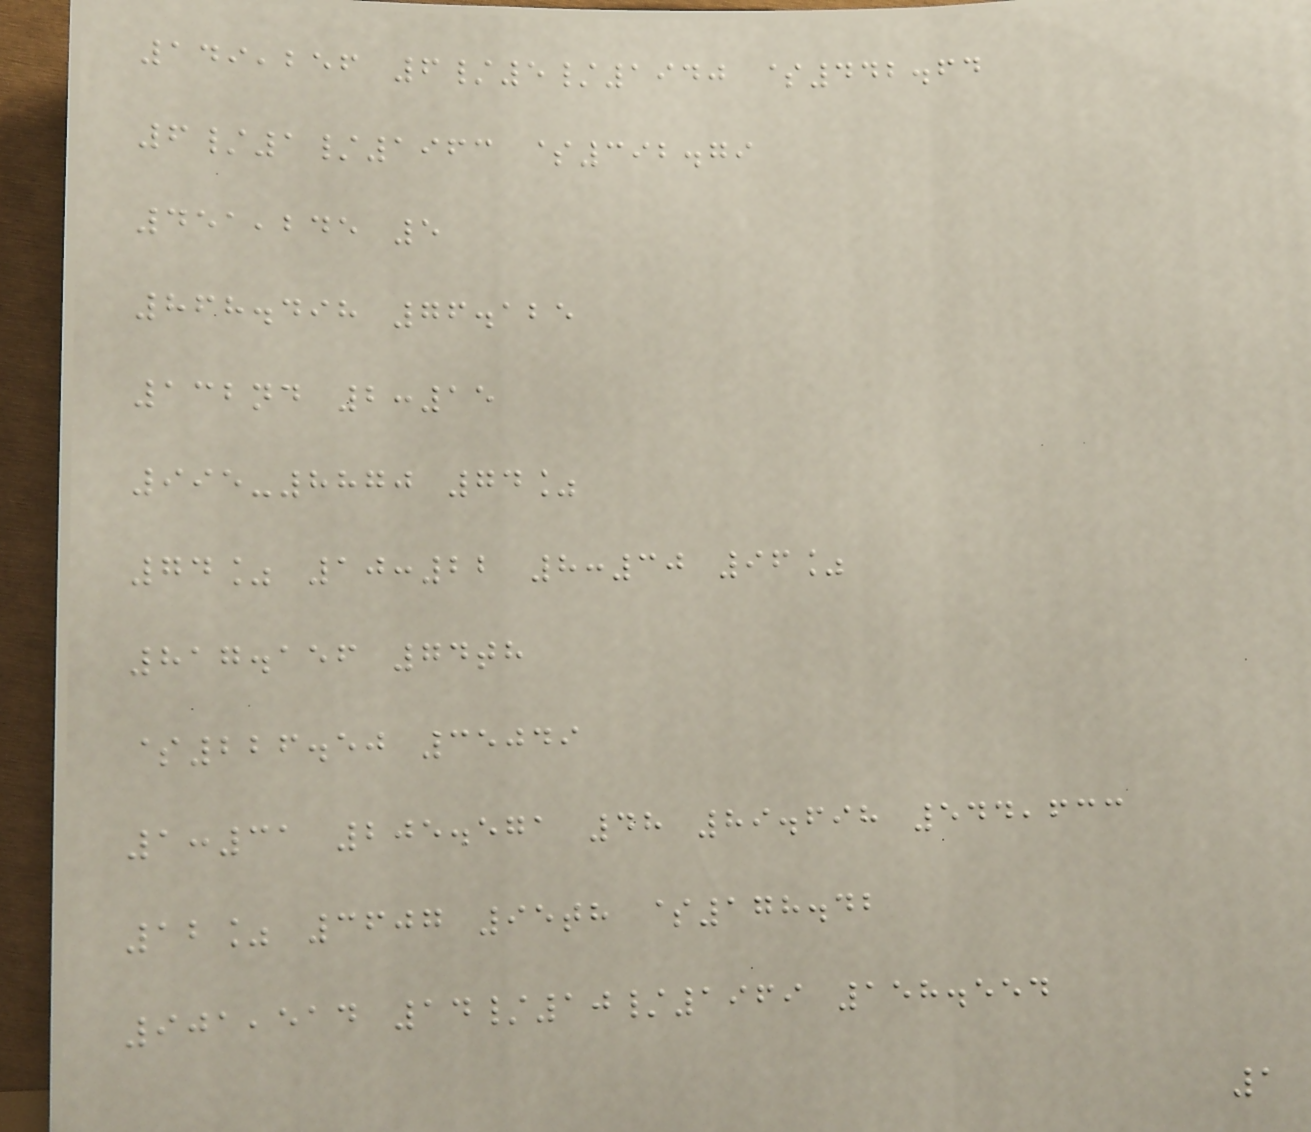149,256 6/5/1940 $442.64
6/1/1963 $392.79
451,245 5
868.498 76.125
132nd 2:15
995-8870 74%
74% 10:22 8:30 96%
817.156 74th
$226.50 35049
1:31 205.571 48 89.698 544,633
12% 3607 95th $178.42
901,514 14/10/1969 158.554
1
